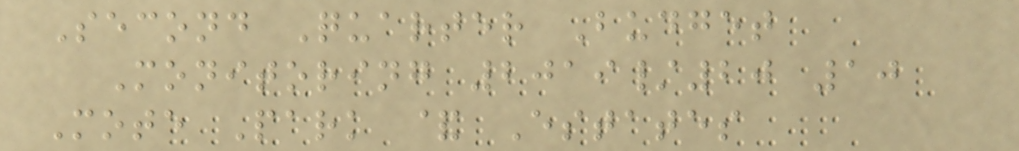Second Quarter Budget
Monitoring 2019/20 10
Mote Park & Estates
